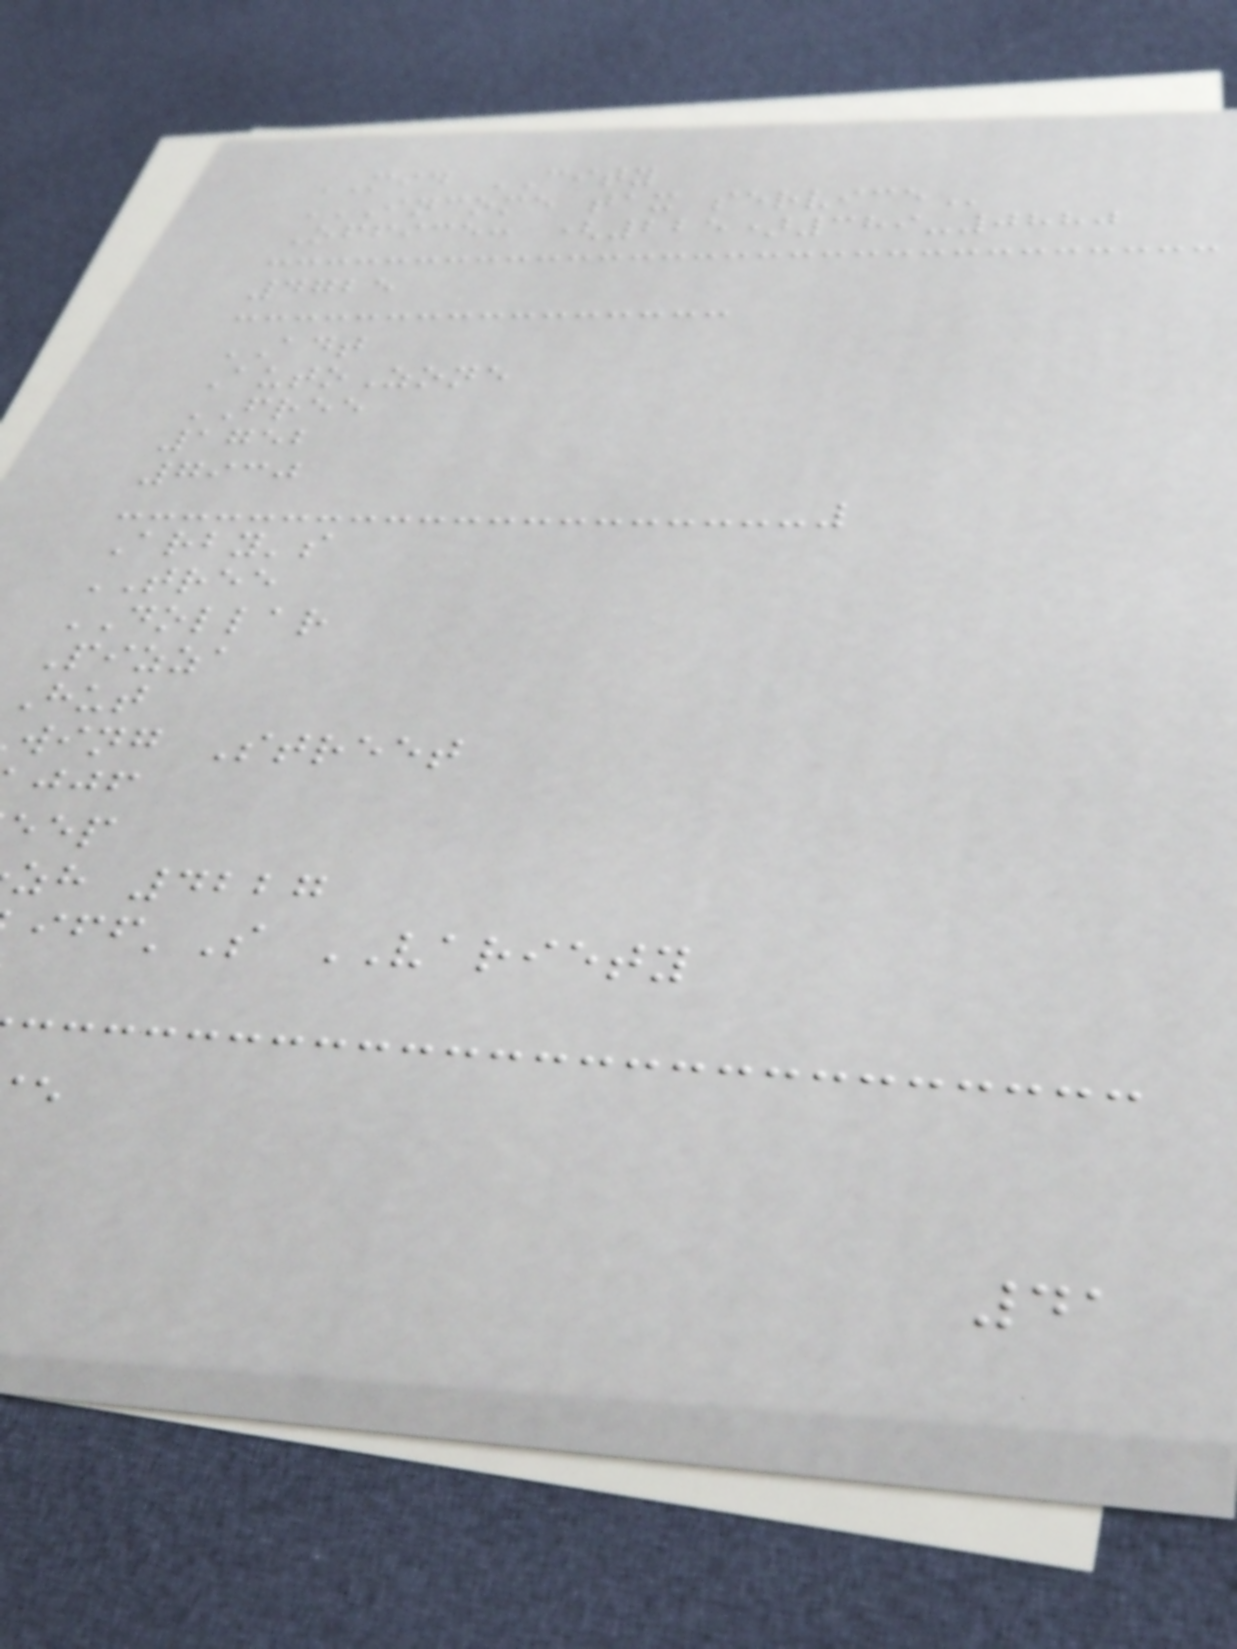MID CITY
INCOME TAX SERVICE
Office: (225)389-0880
4725
ADT
AutoZone
FREE
1752
7930
Arby's
TREE
DOLLAR
Pizza
Hut
wing Street
zh 4227
'S VARIETY
41
